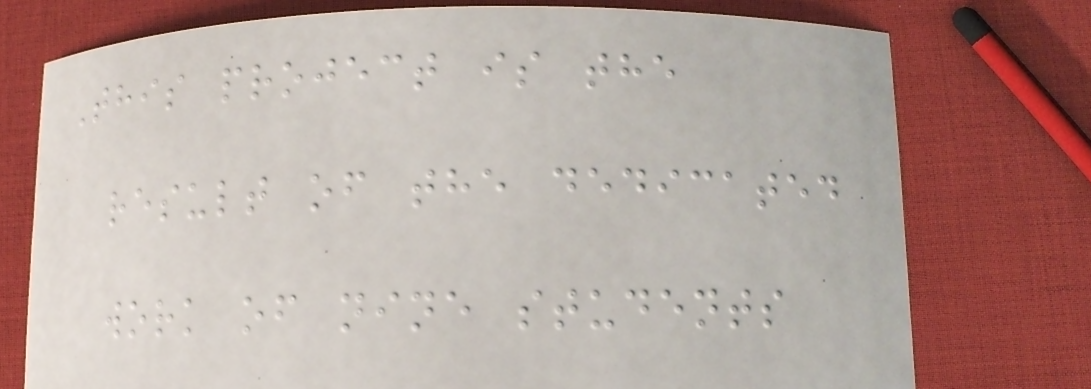This project is the
result of the dedicated
work of nine students
